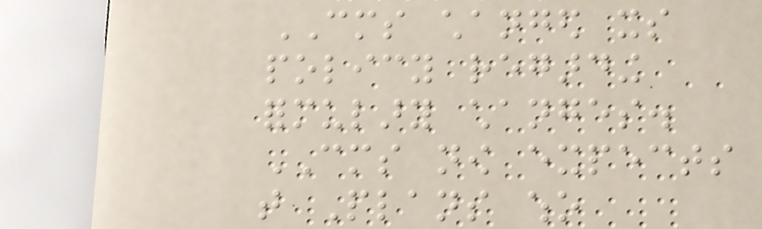CMS changed its
policy regarding
formulary changes.
CMS now expects
that Plans who
